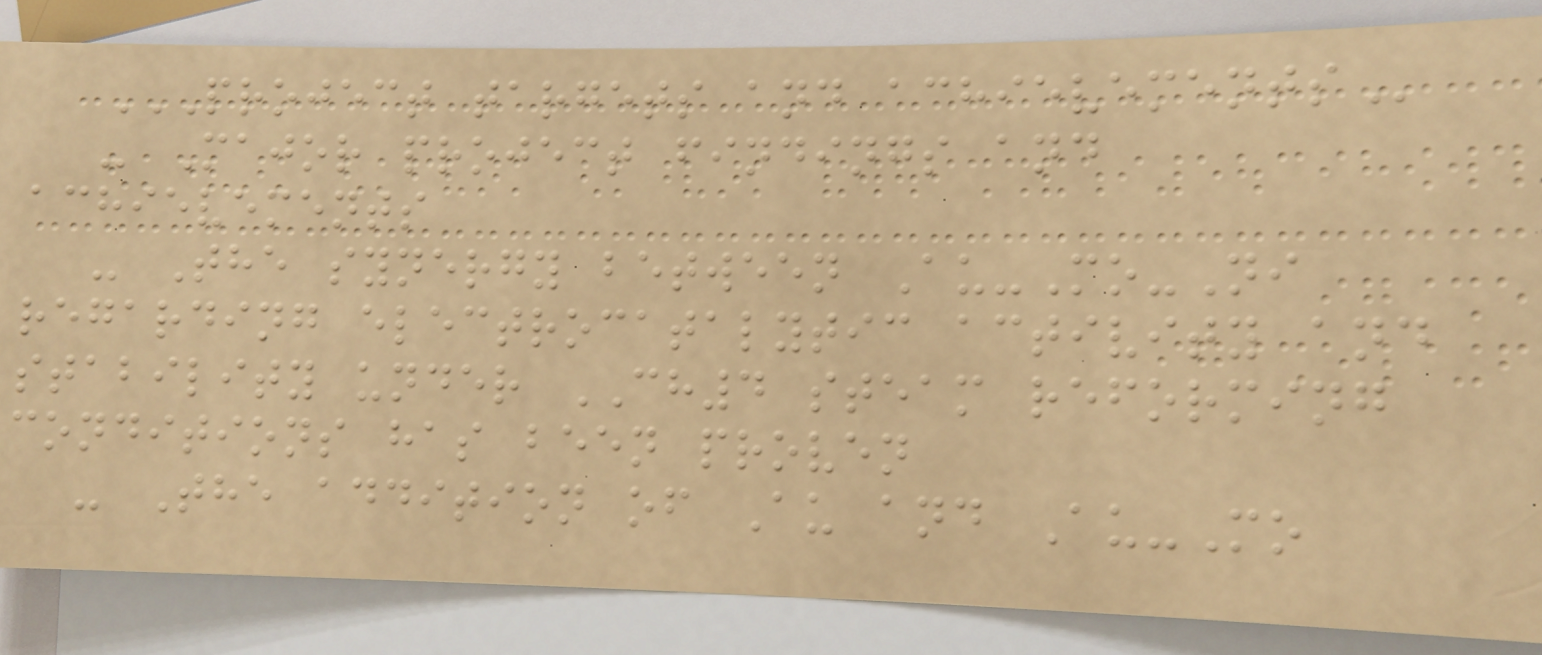PROJECT TARGETS AND ACHIEVEMENTS
- Major project findings and
achievements
- The synergy between Au-Mo-Ni
regarding electrocatalytic activity and
stability under CH4 steam reforming
conditions has been proven
- The addition of Au and Au-Mo
